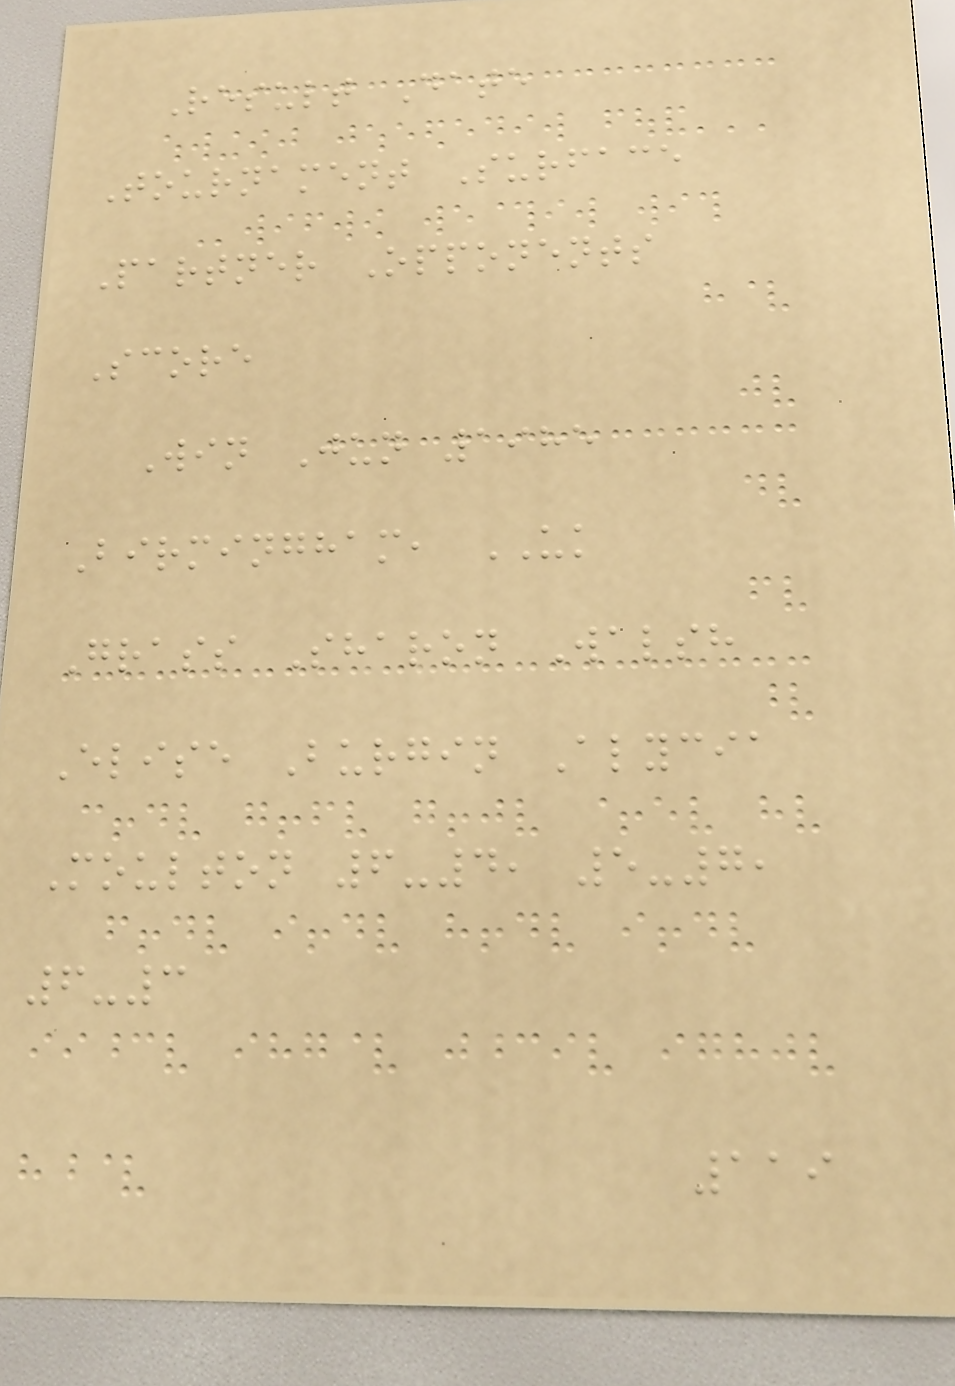Result Date
Tournament Surface
Partner Opponents
Score
Win Jun 1985
Birmingham, UK
Grass Sharon Walsh
Elise Burgin Alycia
Moulton 6-4, 5-7,
6-3
119
